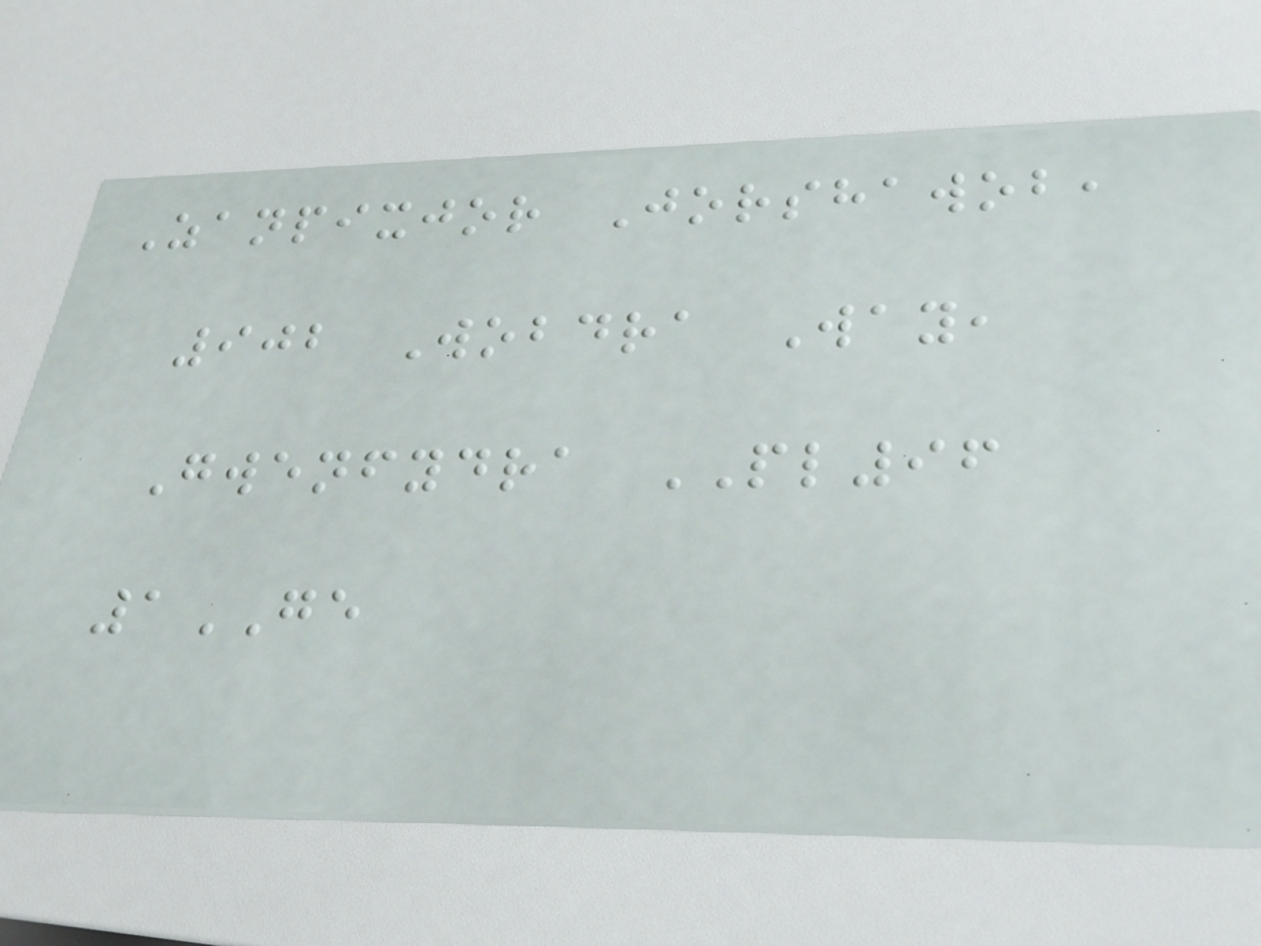Zanpixjor Jorshawob,
902 Wobdra Way,
Gwenfydra PL96
1GE
